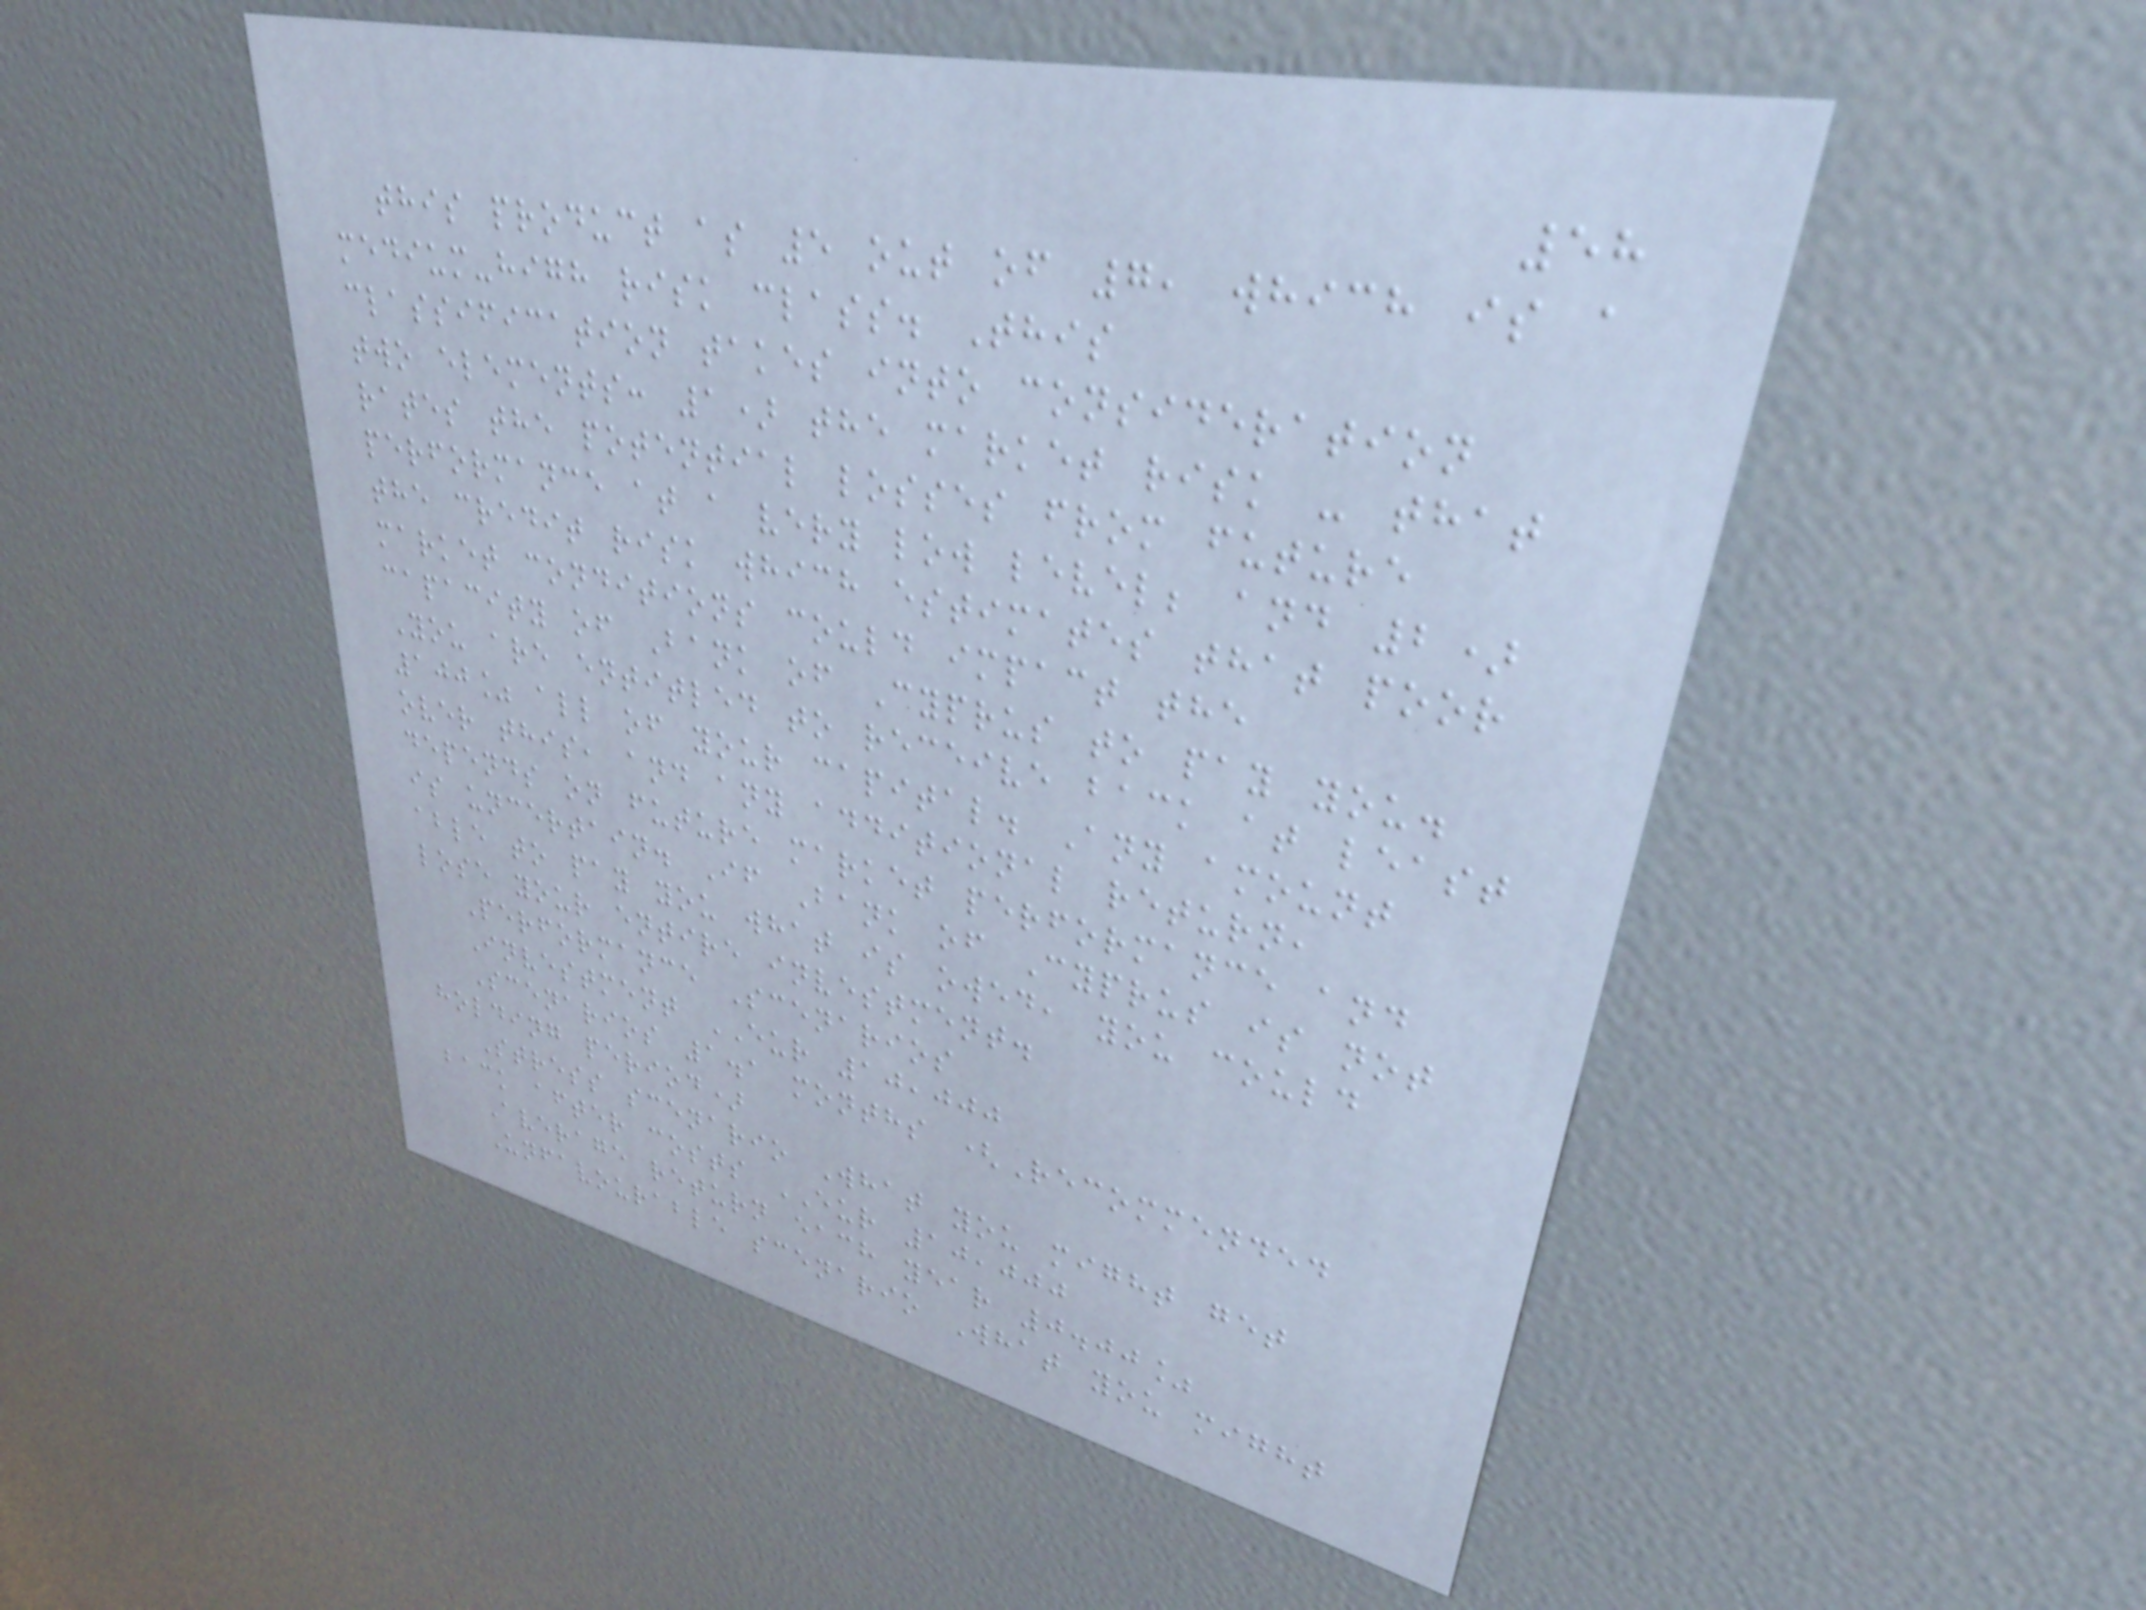58
this product as 5 out of 7, which is a
medium-high risk class. This
classification takes into consideration
two elements: 1) the market risk - that
rates the potential losses from future
performance at a very low level; and 2)
the credit risk which estimates that poor
market conditions could impact the
capacity of Bank of Cyprus to pay you.
You are entitled to receive back at least
100% all of your capital. Any amount
over this, and any additional return,
depends on future market performance and
is uncertain. If Bank of Cyprus is not
able to pay you what is owed, you could
lose your entire investment.
Performance Scenarios
Investment EUR 10,000
Scenarios 1.1 months (Recommended
holding period)
Stress scenario What you might get
back after costs EUR 10,000
Average return each year 0.00%
Unfavourable scenario What you might
